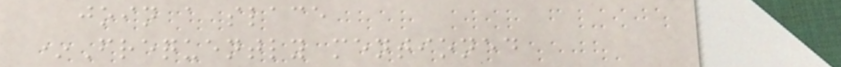join a slace
*Frequently mentioned
